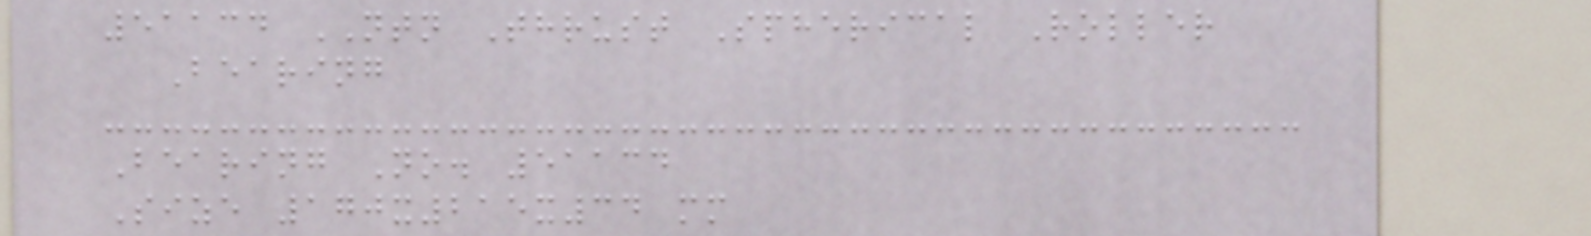51134 NTN Thrust Spherical Roller
Bearing
Bearing No. 51134
Size 170x215x34 mm
